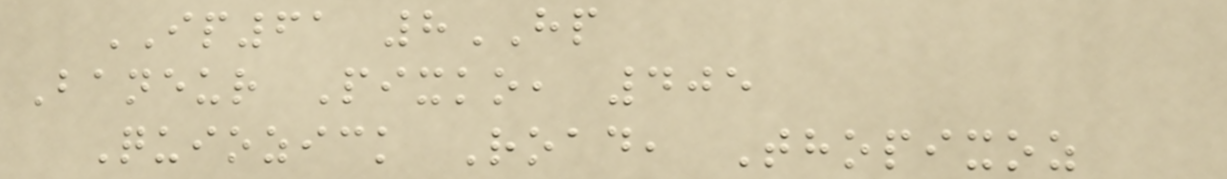IP61 8HP
Baneur Pixko, 405
Quiozick Road, Thopixoz
